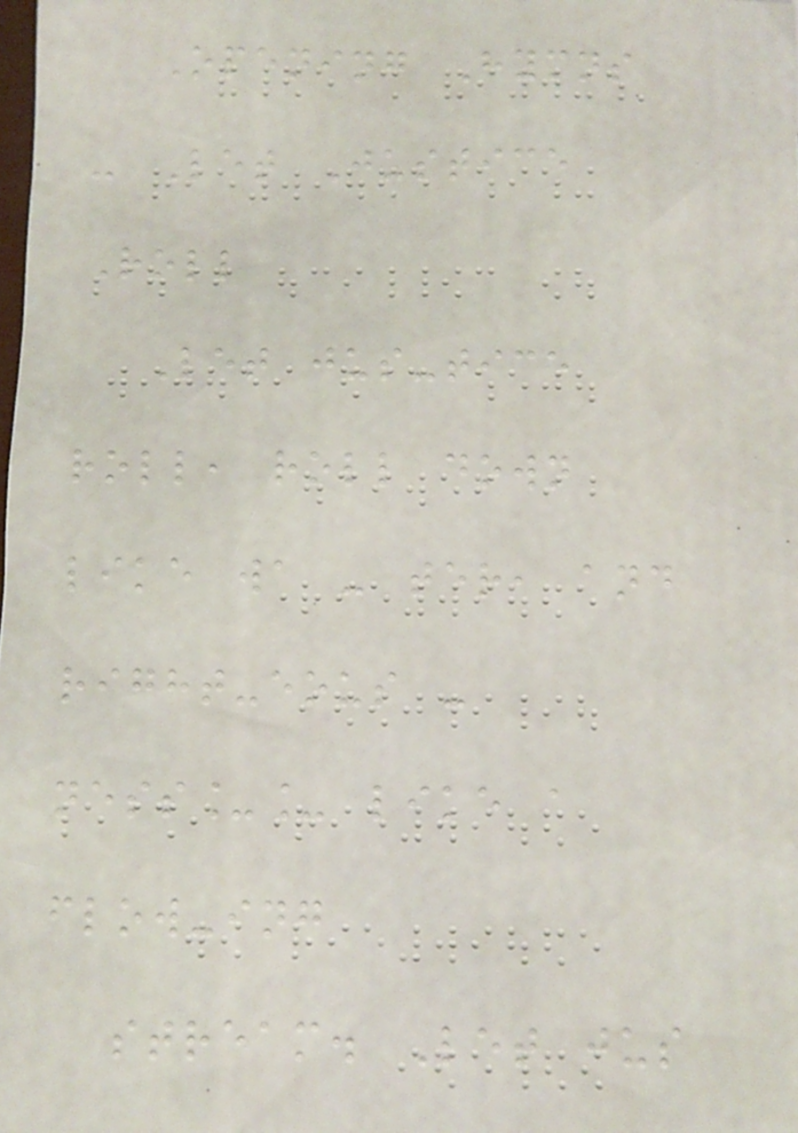Opening Hymns
- Let Justice
Roll
Let jus-tice
roll, roll down
like wa - ter, and
right-eous -
ness__ like a
flow-ing
stream. Let jus
